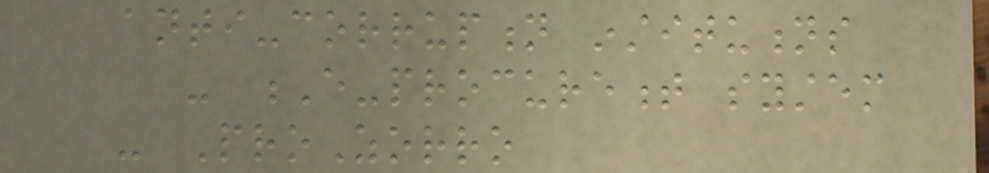anti-corruption institutions
- E-procurement system
- ProZorro
